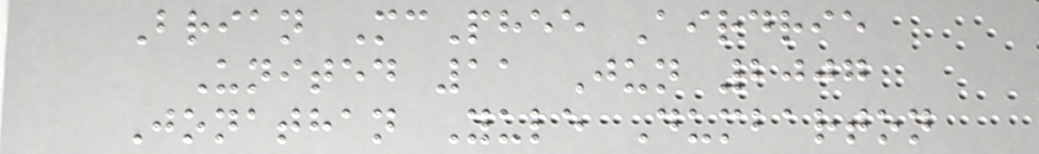Brian McPhee Airdrie
United 11 Jun 2007
Jonathan Yule Dumbarton
